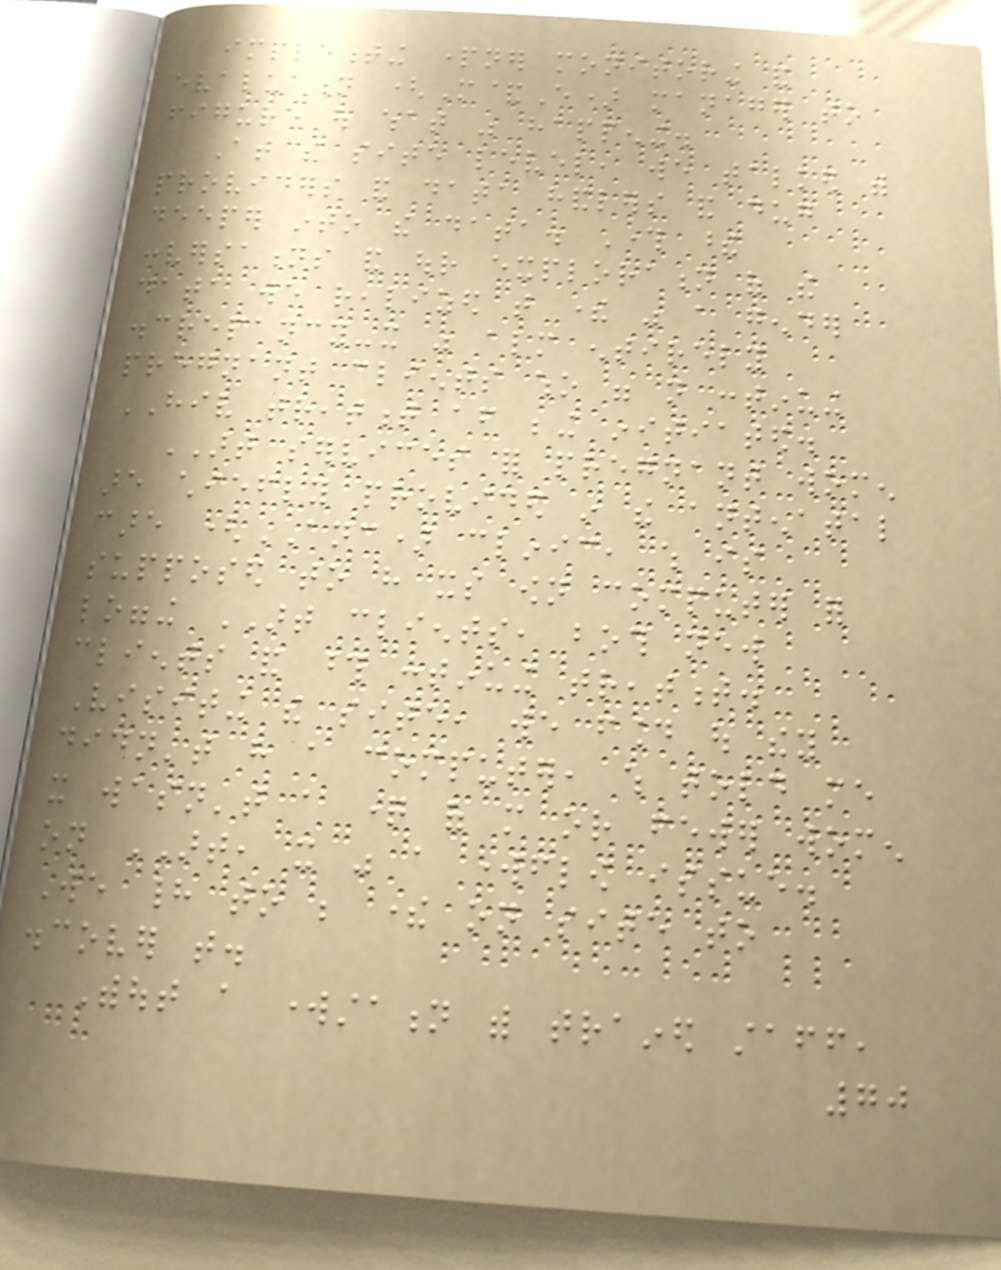implementing partner monitoring and
evaluation (M&E) manager to
figure out what was happening.
At the site level, we talked with
providers and data handlers and dug
deeper into the data. Through these
conversations and our exploration of the
data we realized that there was a gender
discrepancy-it was almost entirely
pregnant clients who were not continuing
HIV treatment after being initiated.
ART services for pregnant women
are chiefly provided in the antenatal
care (ANC) clinic, which is
supposed to have its own computer for
logging ART clients, both new
clients and those continuing treatment.
Visiting the site, we found out they
didn't have a computer, which told me
it wasn't a question of more or fewer women
on ART, it was a workflow issue.
We had to be there on site to
discover that.
Without a workstation with trained staff,
70
